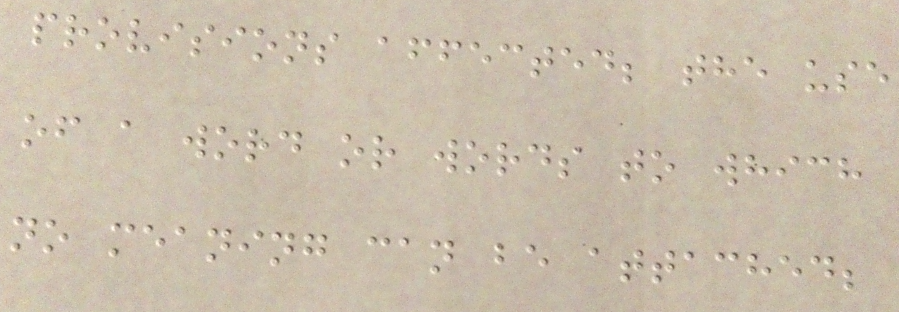provisions affected; the use
of a word or words to which
no meaning can be attached;
